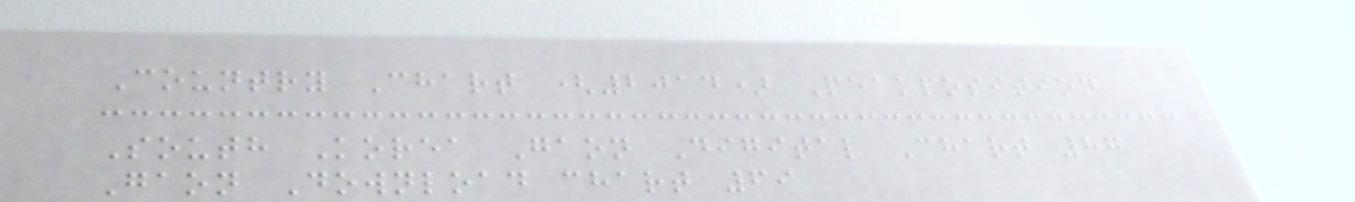Country Chart (2014) Peakposition
South Korea Gaon Digital Chart 87
Gaon Download chart 69
